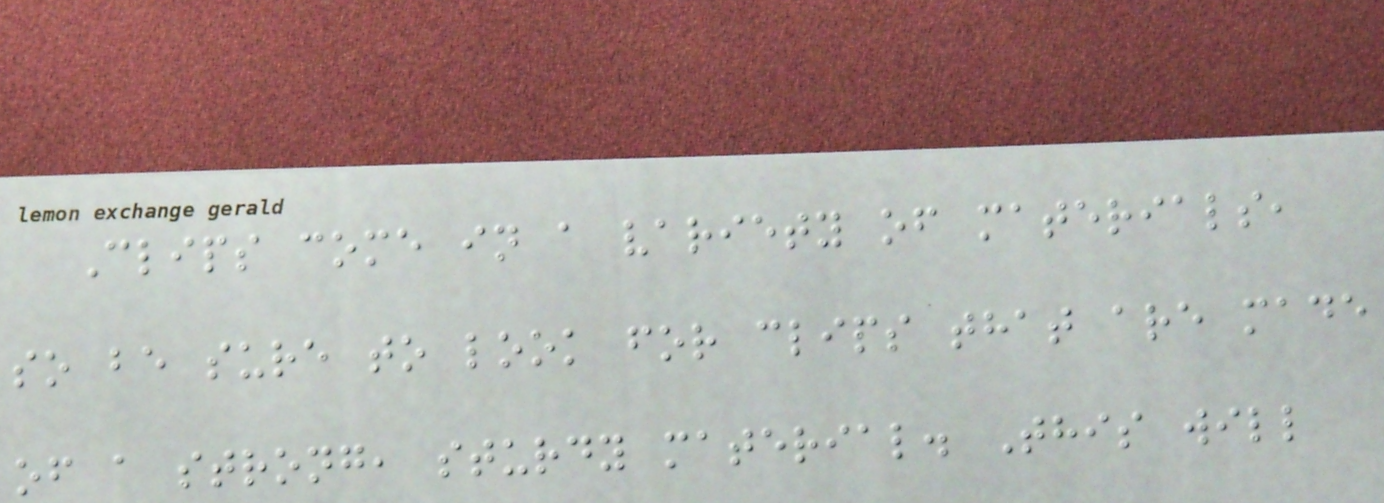Clips come in a variety of materials,
so be sure to look for clips that are made
of a strong, sturdy material. This will
